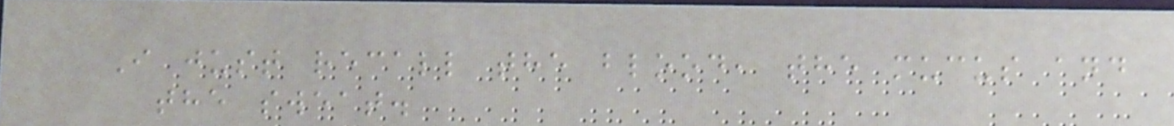I just recall the blood, the mucus and
the sweat.
